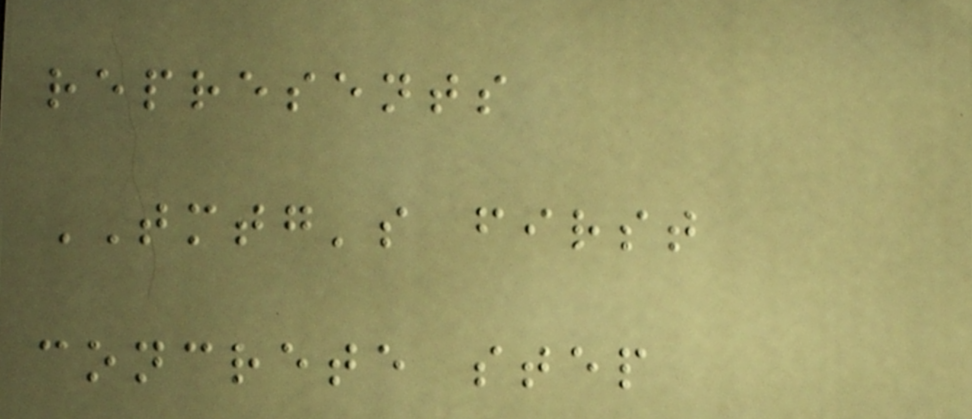represents
TMTG's first
concrete step
